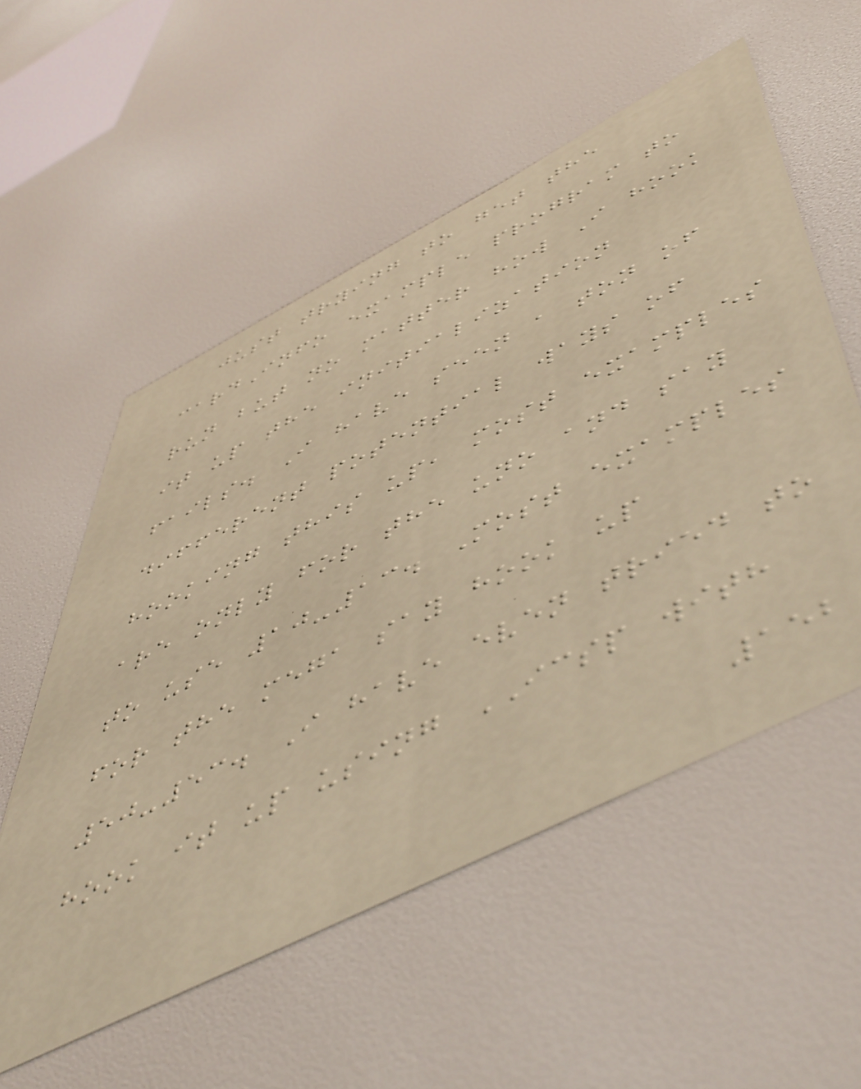just trying to get the
cardInfo example program to
run but no matter how I hook
it up the initialization
fails. I have seen a ton of
different potential ways of
hooking this up, most examples
are only for the uno and say
to use 10-13. Most examples
for the mega say hook up
50-53. I have even tried to
hook it up using ICSP with
152
